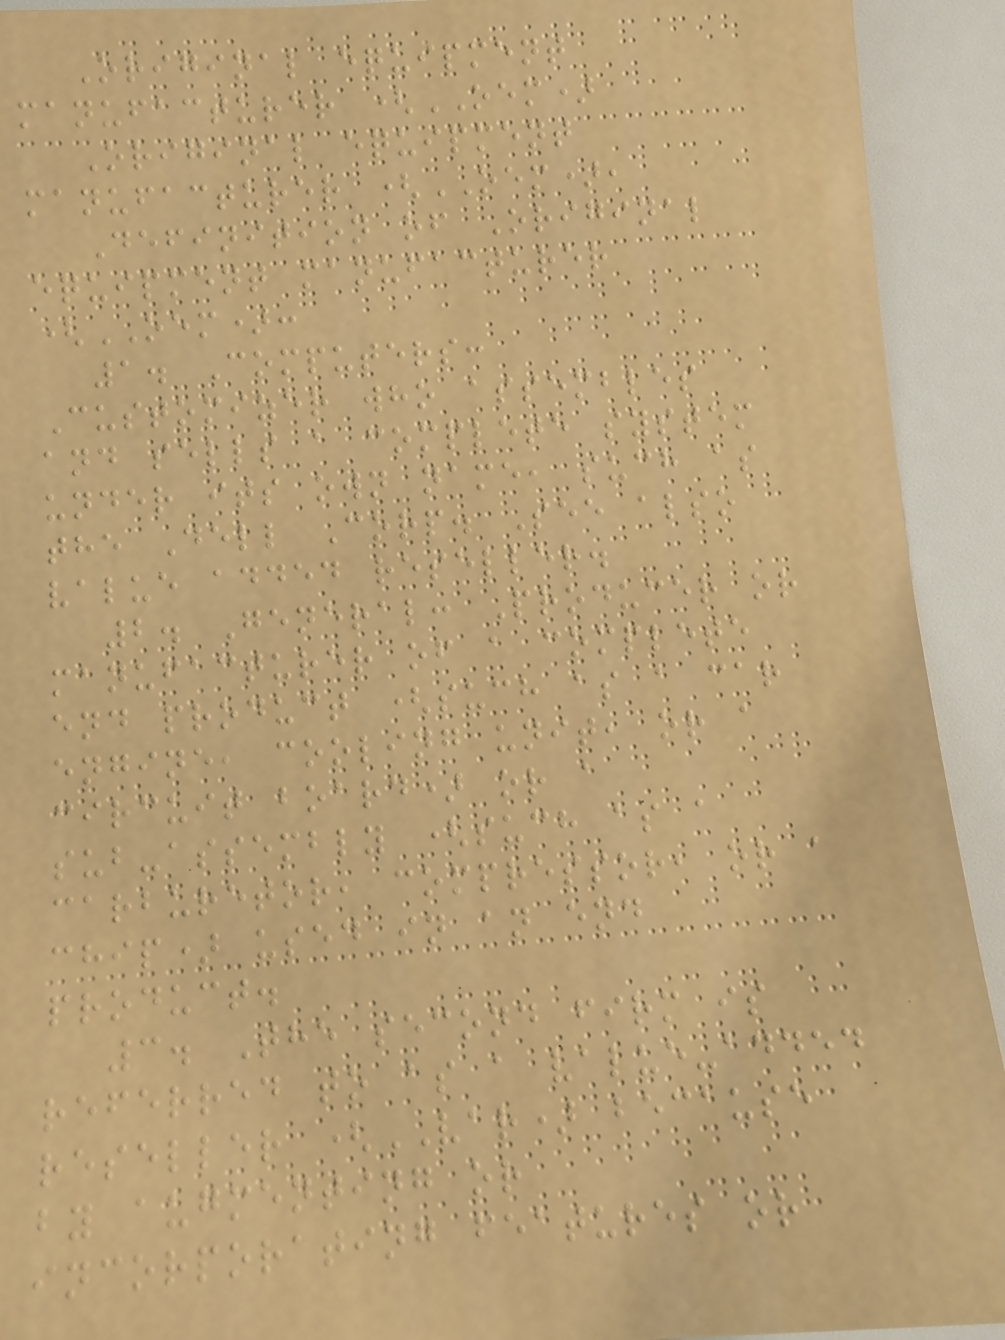Original equipment
manufacturer (OEM)
Original equipment
manufacturer (OEM),
Definition of Original
equipment manufacturer
(OEM):
1. Computers:
Customizer who assembles
and sells a complete system
under its own name, such as
the Dell Corp. See also
value added reseller.
2. General: Producer or
manufacturer of a complete
end product (such as a car
engine, cooling unit, or a
circuit board) or a
sub-assembly (such as a
carburetor, compressor, or a
chip) used in an end
product.
3. The second firm is
referred to as a value-added
reseller (VAR) because
by augmenting or
incorporating features or
